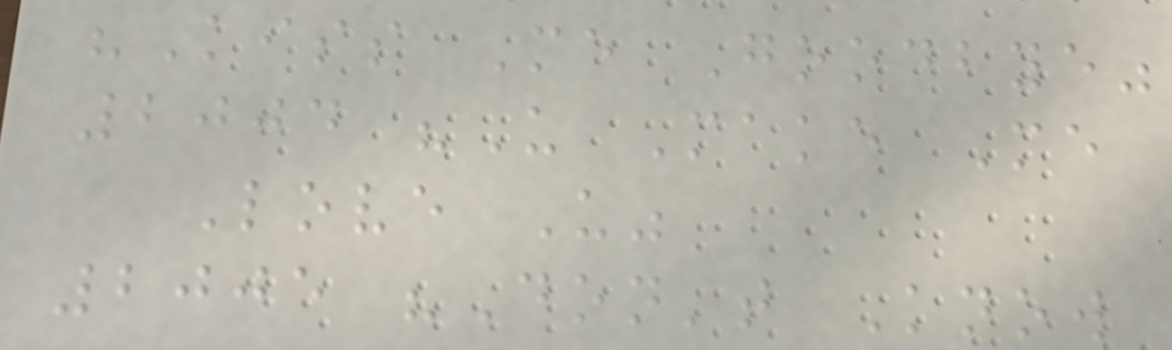"Kiss Me Goodbye"
2004 "U Make Me
Love U"
2005 "Don't Know
